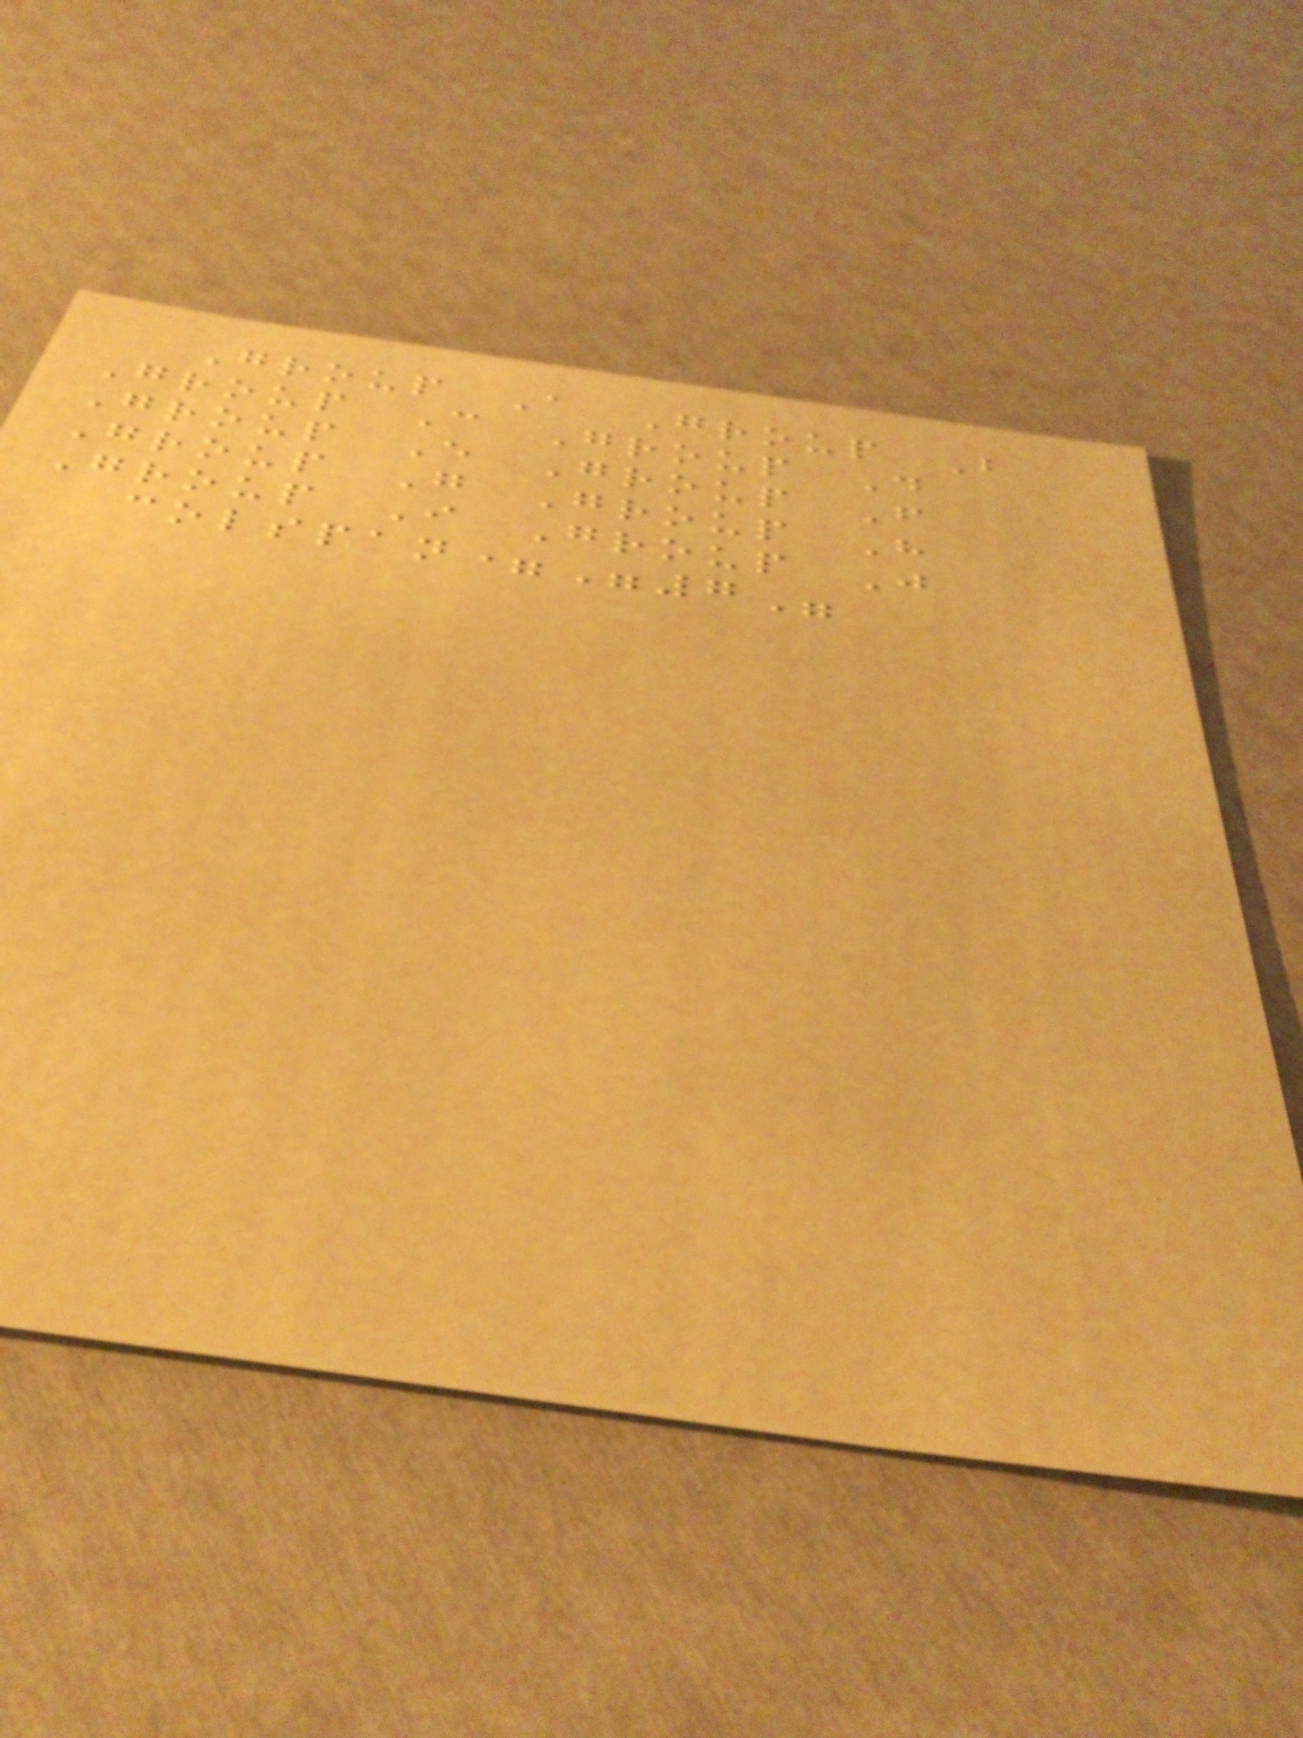Group A Group B
Group C Group D
Group E Group F
Group G Group H
Group I Group J
colspan="7"
